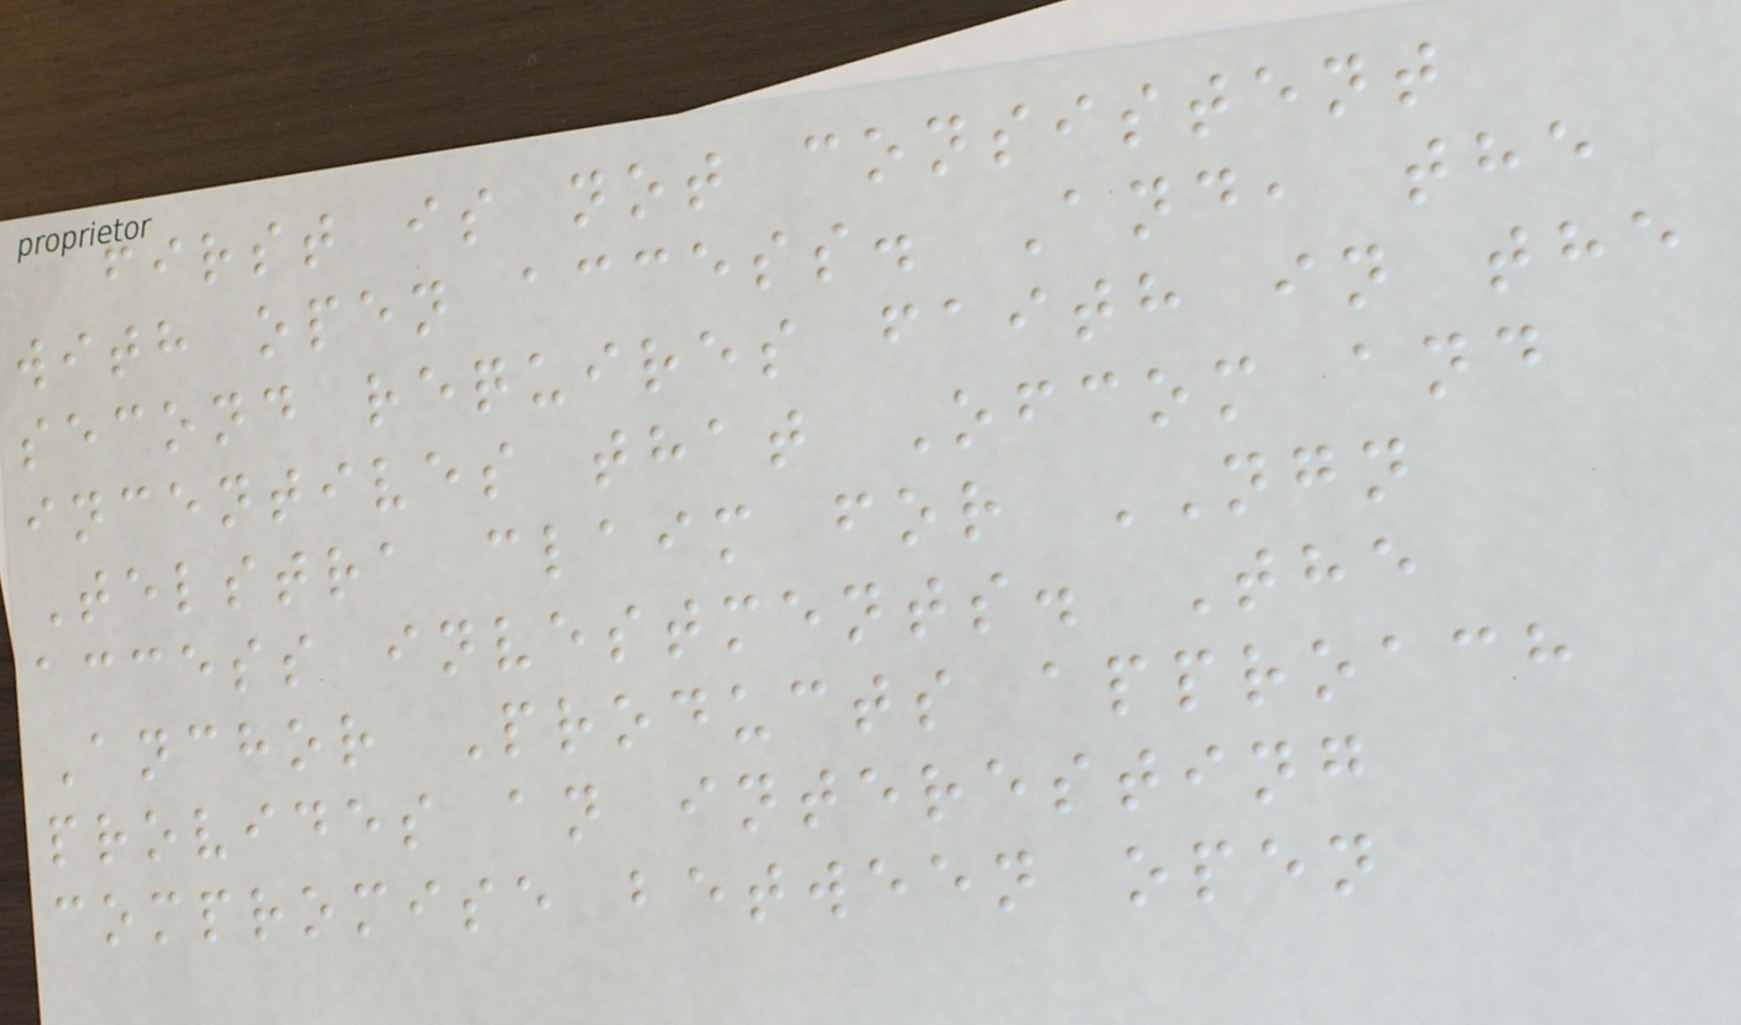first is not consistent
with open access. And, the
second requires faith in the
incentives that Ofcom and
Telstra claim for NGN
access investments. The
Anchor Products approach
provides an interesting
compromise between open
